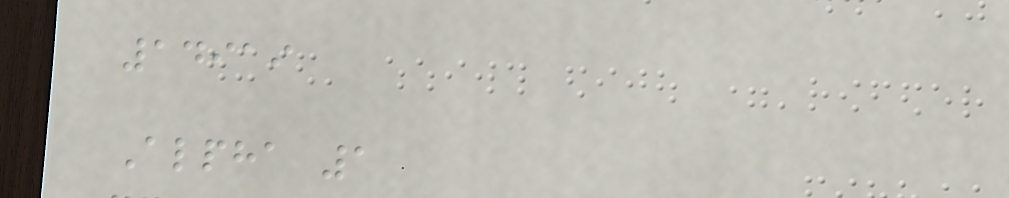14919
Alpha 1
